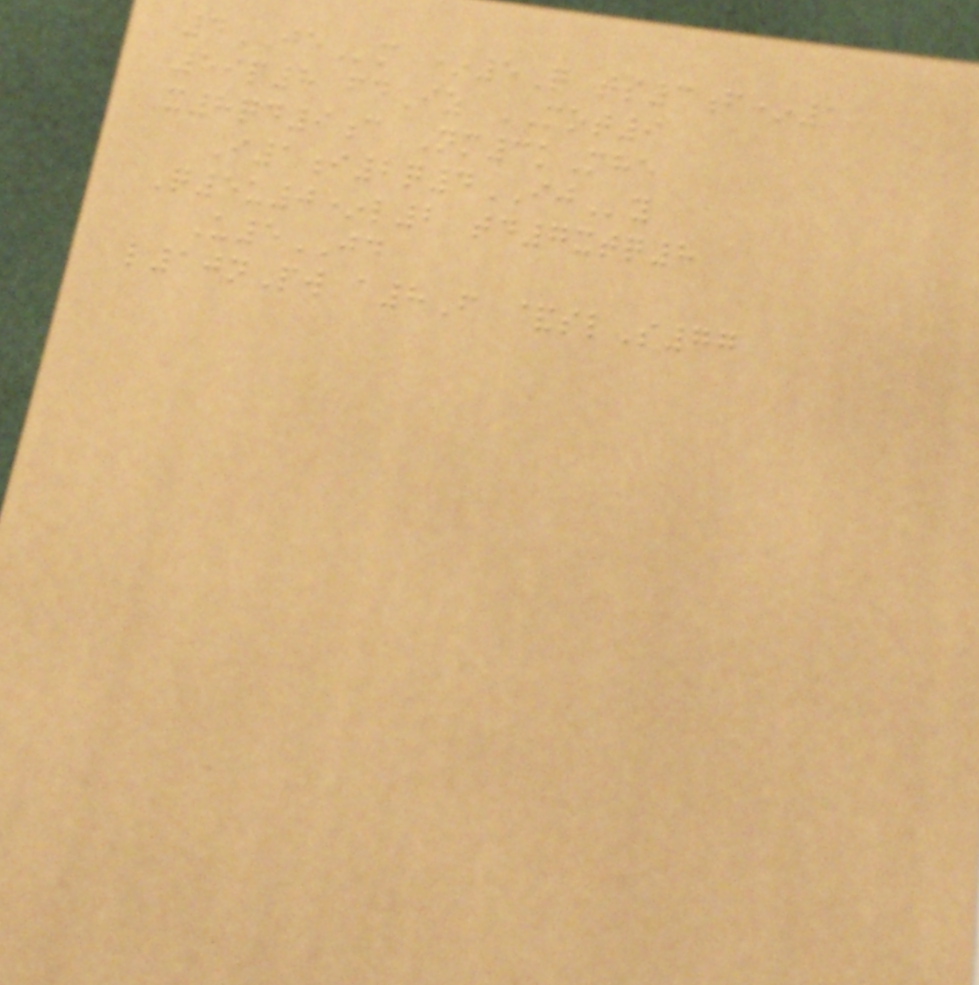4JEm *5Q ts3f*1
59p8 fdIz MOT9
x8qd9c Nm3kMhe
I1i2q4IJy
Q5u0*l2 td7xtq8
U5JD
l10nPw a8F &slS77
